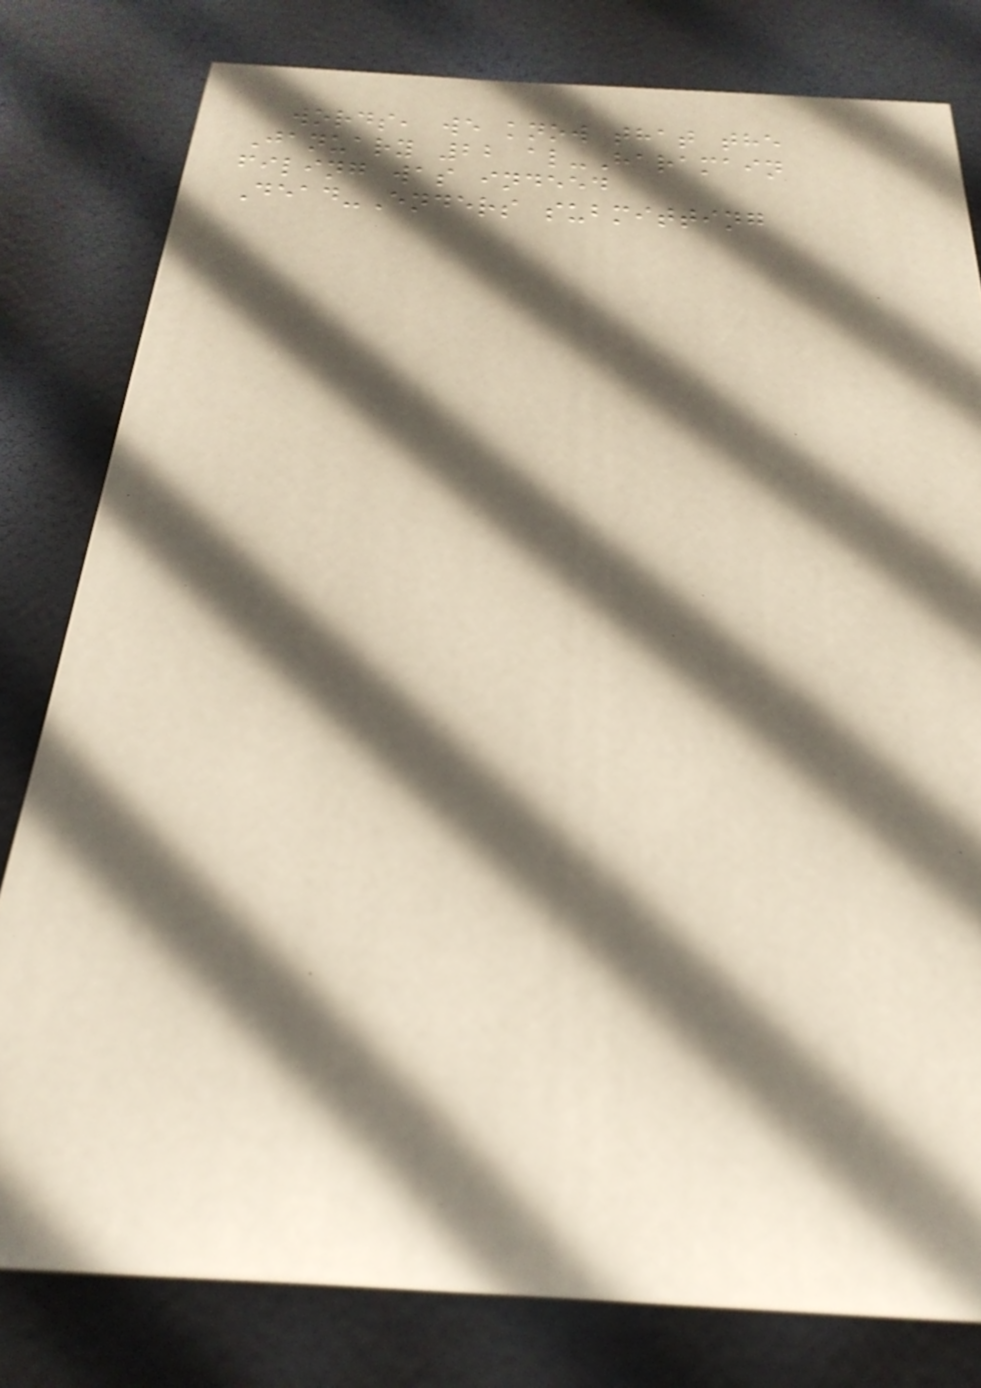words, we know that the
January 22 al-Haramain
filing was indeed
Dead-Enders submitting
